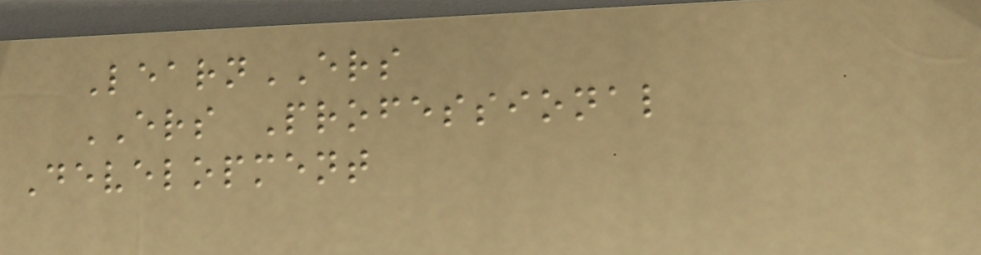LearnERS
ERS Professional
Development
